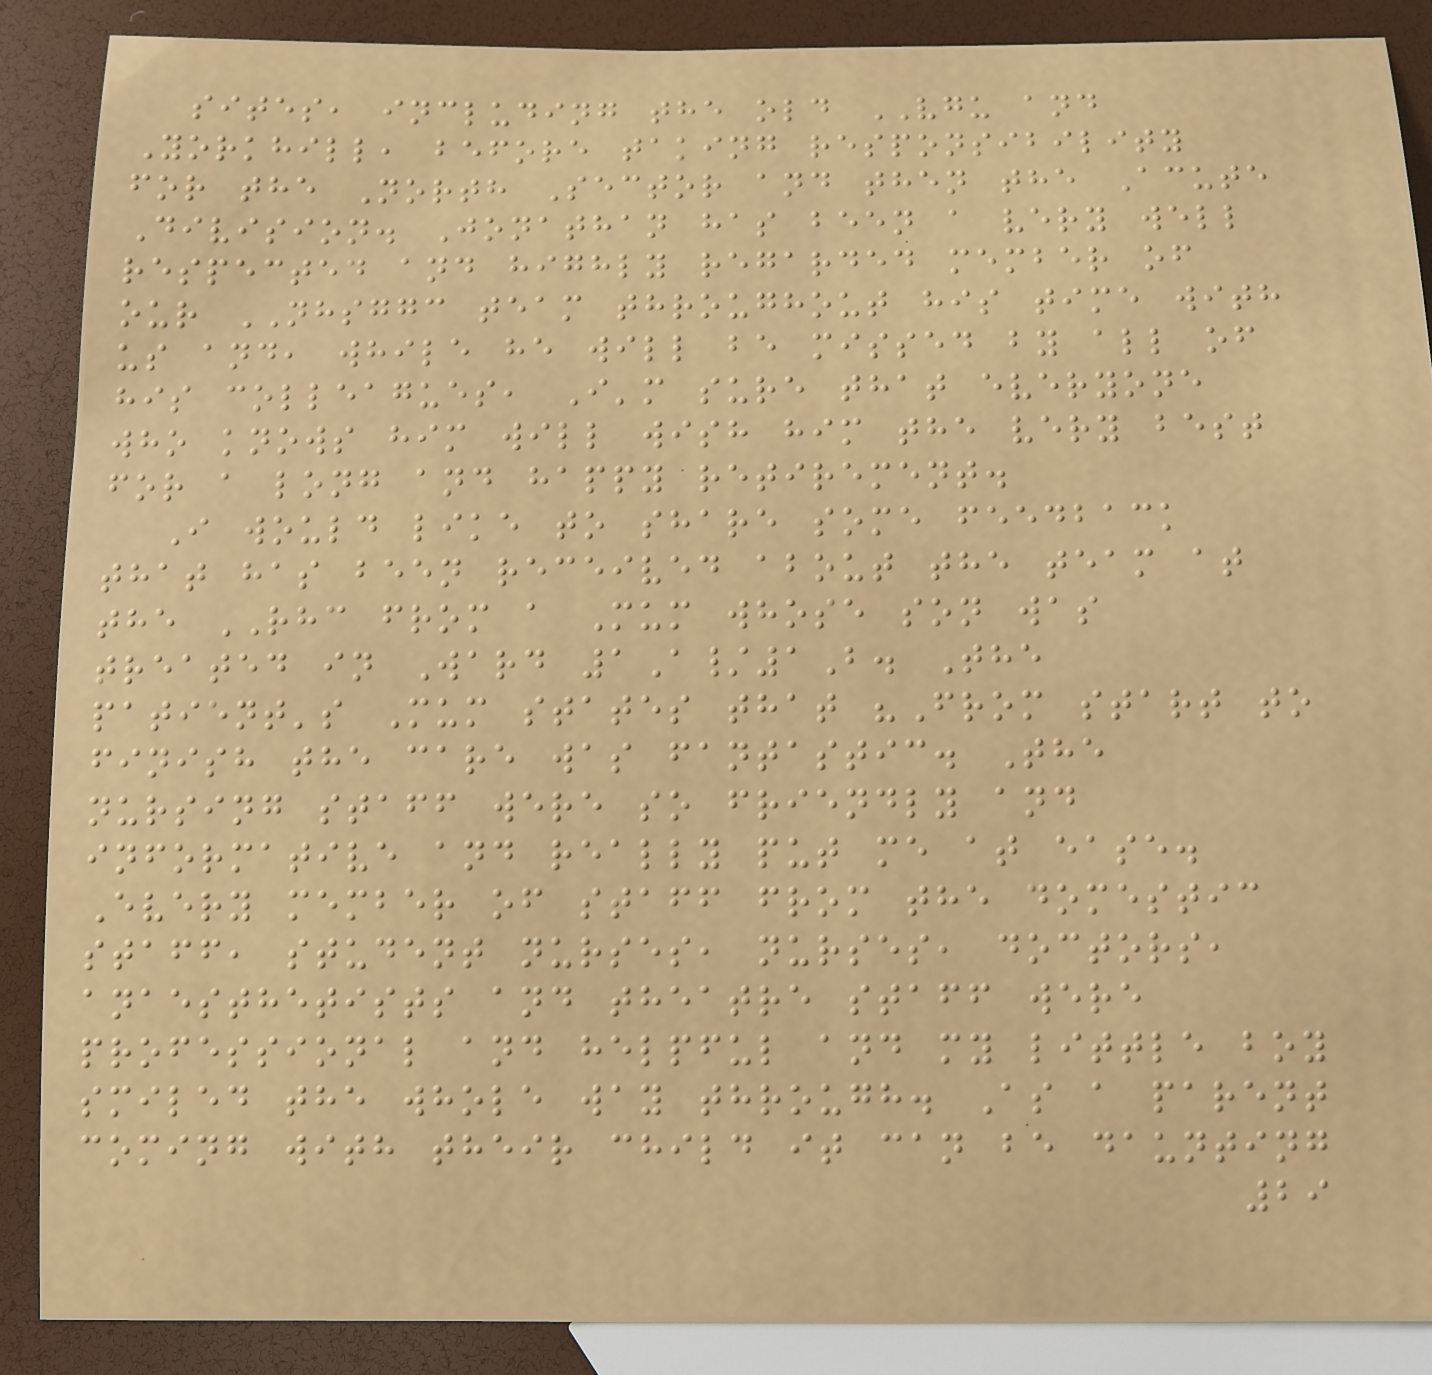sites, including the old VGU and
Yorkhill, before taking responsibility
for the North Sector and then the Acute
Division. Jonathan has been a very well
respected and highly regarded member of
our NHSGGC team throughout his time with
us and, while he will be missed by all of
his colleagues, I'm sure that everyone
who knows him will wish him the very best
for a long and happy retirement.
I would like to share some feedback
that has been received about the team at
the RHC from a Mum whose son was
treated in Ward 1A/1B. The
patient's Mum states that "From start to
finish the care was fantastic. The
nursing staff were so friendly and
informative and really put me at ease.
Every member of staff from the domestic
staff, student nurses, nurses, doctors,
anaesthetists and theatre staff were
professional and helpful and my little boy
smiled the whole way through. As a parent
coming with their child it can be daunting
29
